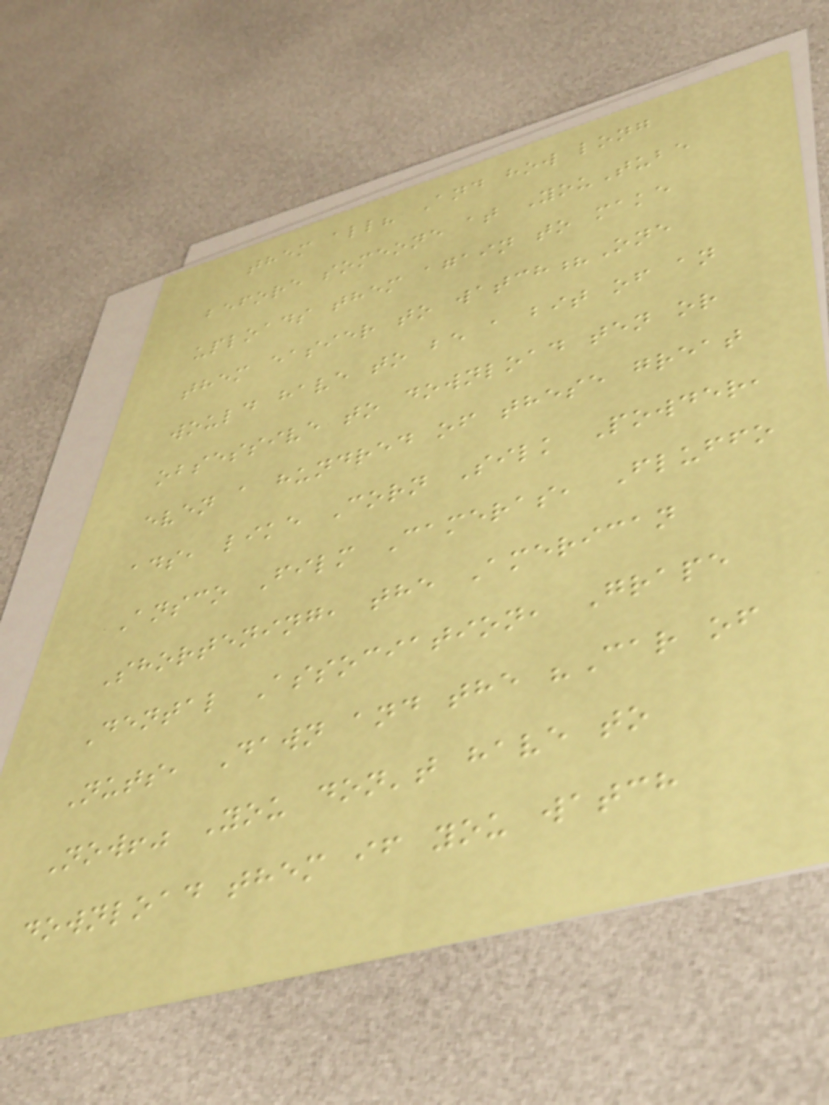them all? And how long
before someone at YouTube
uploads them again to make
them easier to watch?One
would have to be a bit of an
obsessive to download ten or
even a hundred of these great
ads, like Corn Silk Powder,
Ansco Film Cameras, Fluffo
Shortening, the American
Dental Association, Grape
Nuts, Dawn and the "Car of
Now!" You don't have to
download them if you watch
